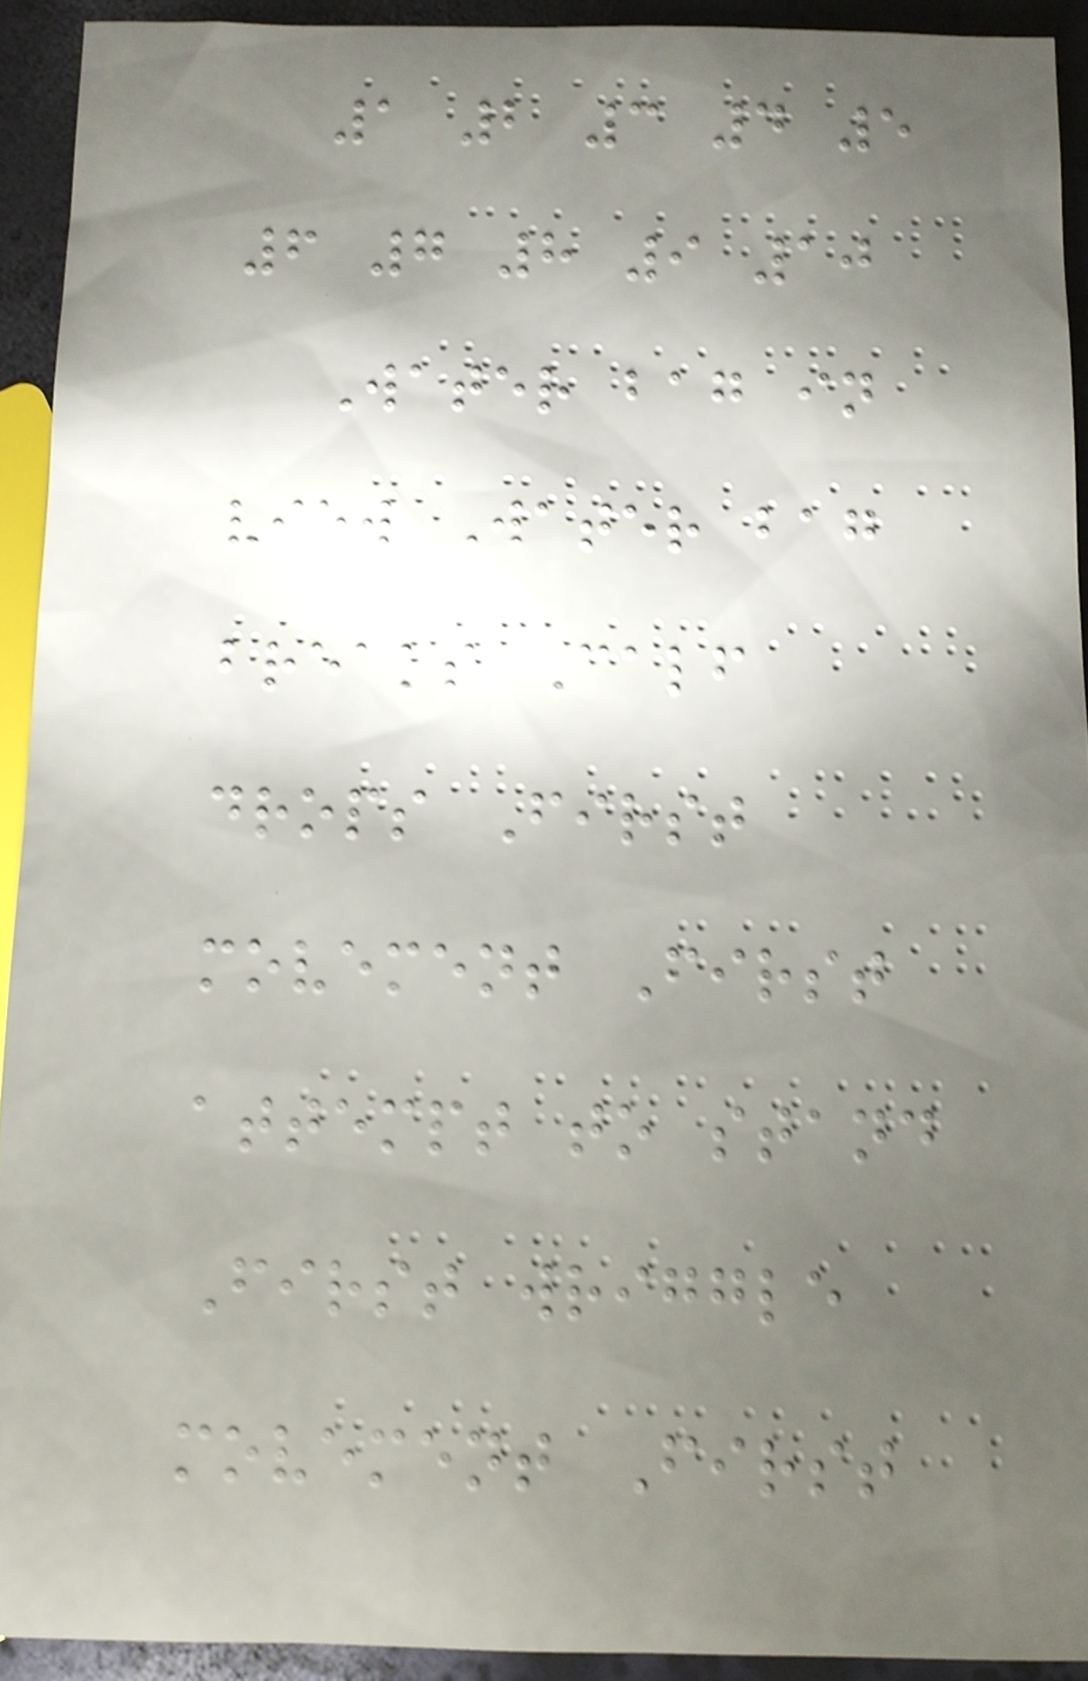1 2 3 4 5
6 7 8 9 10
Water bag in
view Water bag
breaks Calf
drops First
movement First
attempt to stand
First wriggle
movement First
